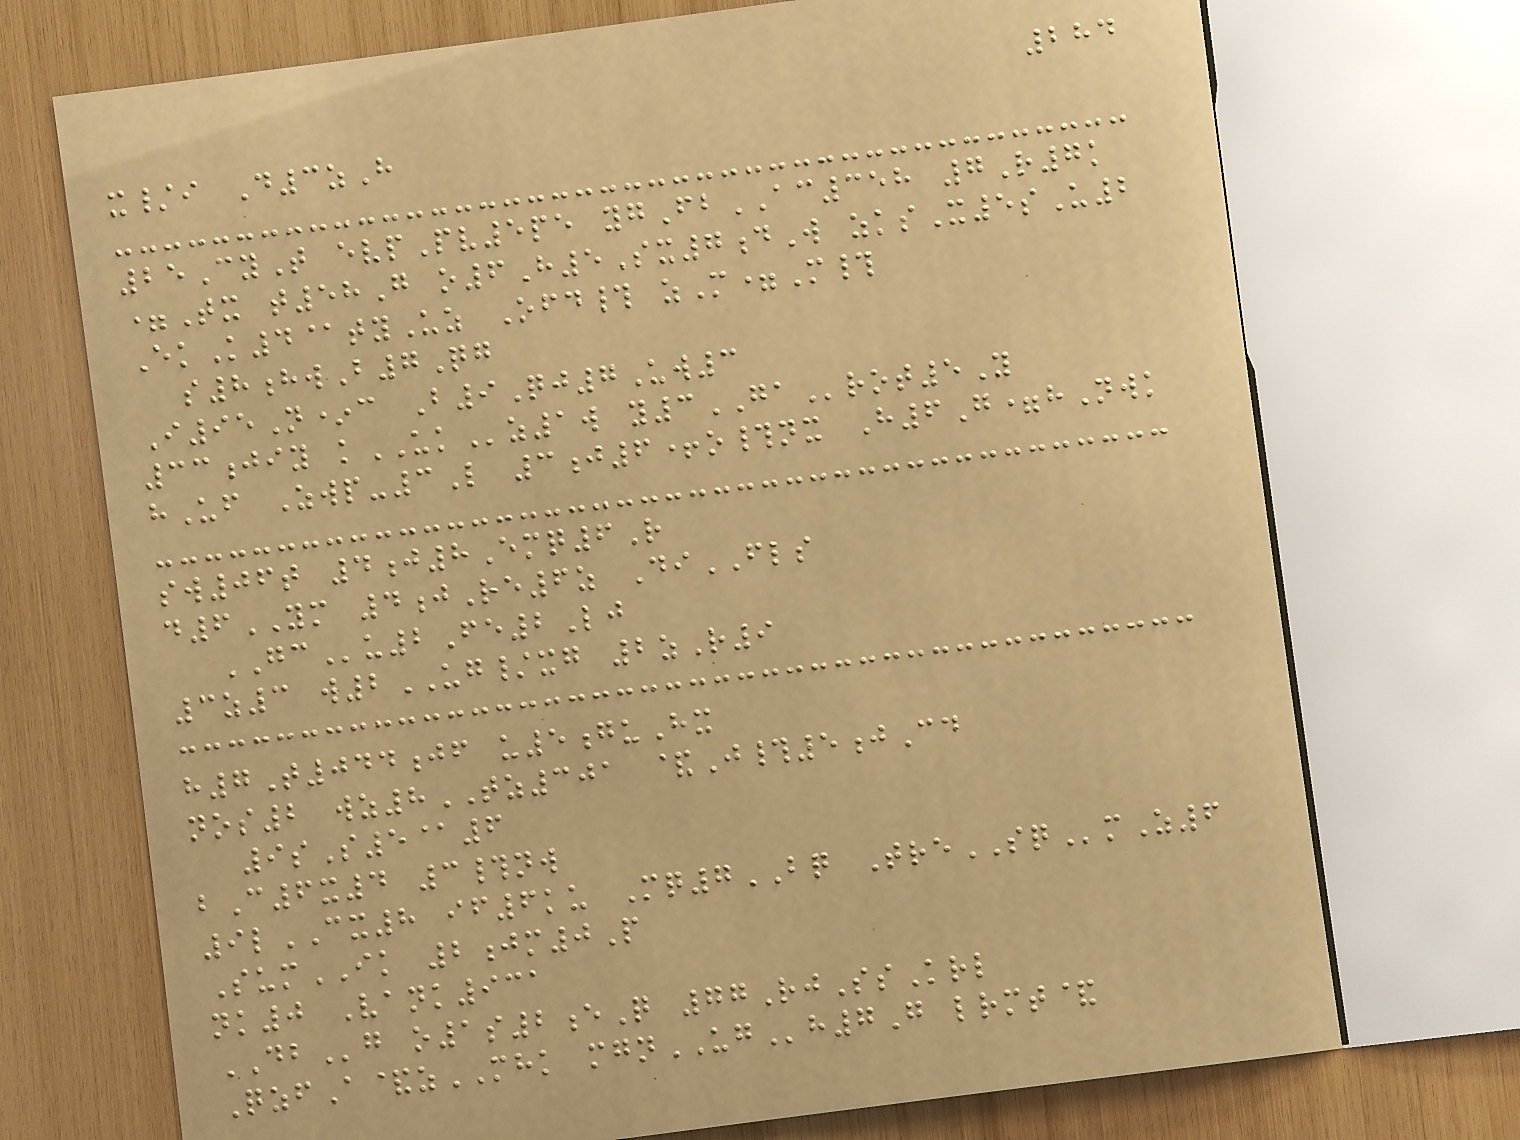284
x/i D3zH
25CyT evpPv5pe ygFbAC358 7R7k
=Tx t58G o6H5Sx7dW zksX5sU2
EkK4@tyUz Ofd# zM=M#
s8hwB7Qg
I95N*c B9Qj7Uw3
33jiy kUKz1w y3GArot5Y
hUf Zwp-3L 3j6+o#nx H6G=hNwk
sw06t 4j8Emq6R
d6YM 4jRe6z DiFLS
GCu2Fe2Lj
3z3 w2UG/xg 2zR9
h7T044jf u5guHx
nos2 wz8TZ301 &J#5jCd
9sS5@6
bC6x4 3#nw
9lCX8 if6ku Mq7BQ TreSQmZ6
SumIK 2jm0P
nk0 Vank931
DBg o1s2eQ 77RjSsKrl
QzfA&zMHK mgnUGh7G lrmt&
